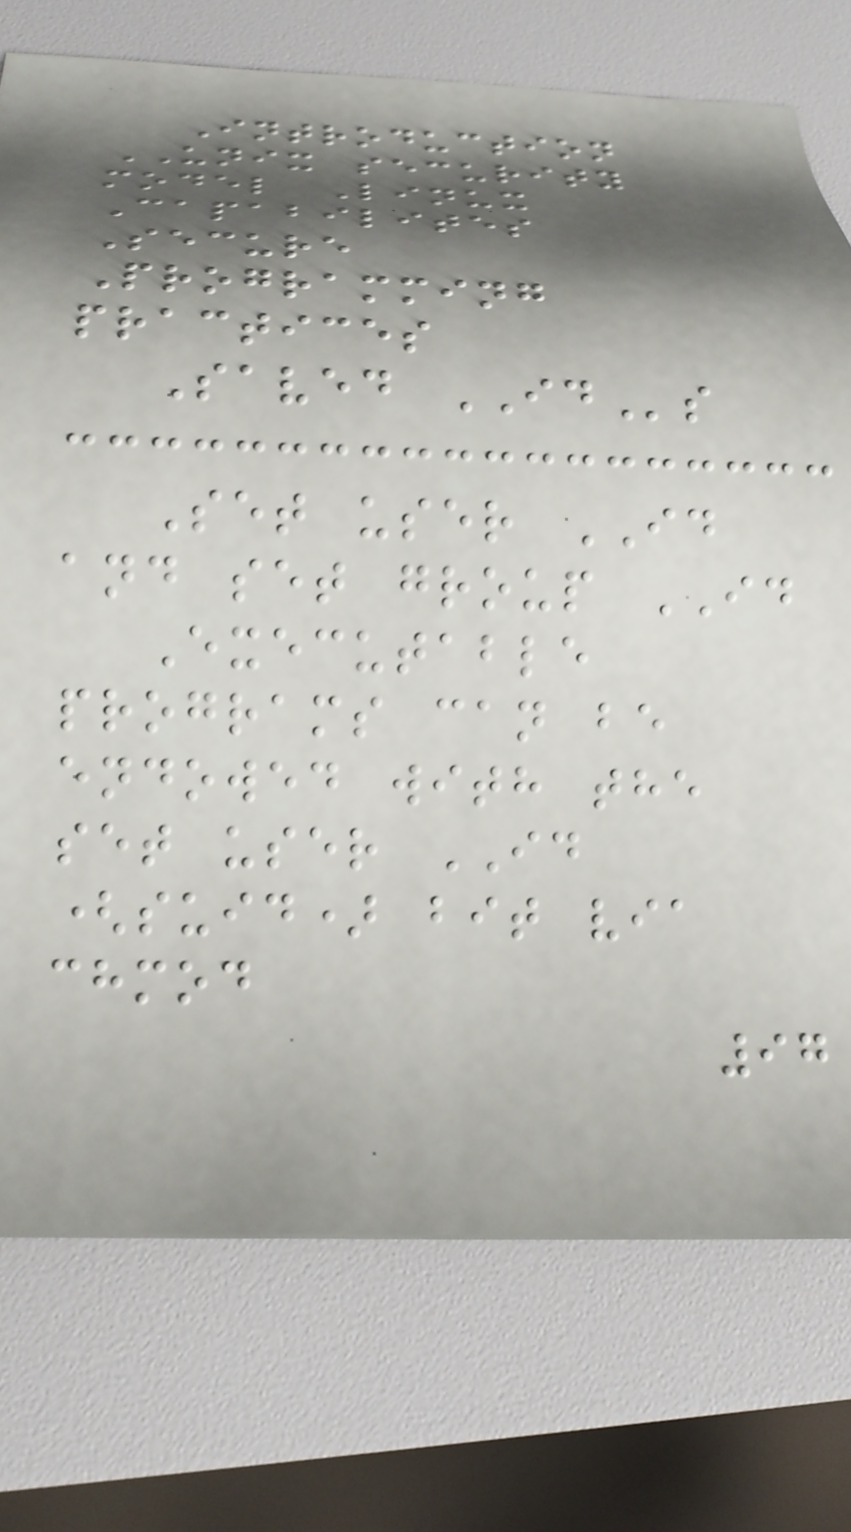Introduction
UNIX security
model Linux
Capabilites
Secure
Programming
practices
Saved IDs
Set user ID
and set group ID
Executable
programs can be
endowed with the
set user ID
(suid) bit via
chmod
97
